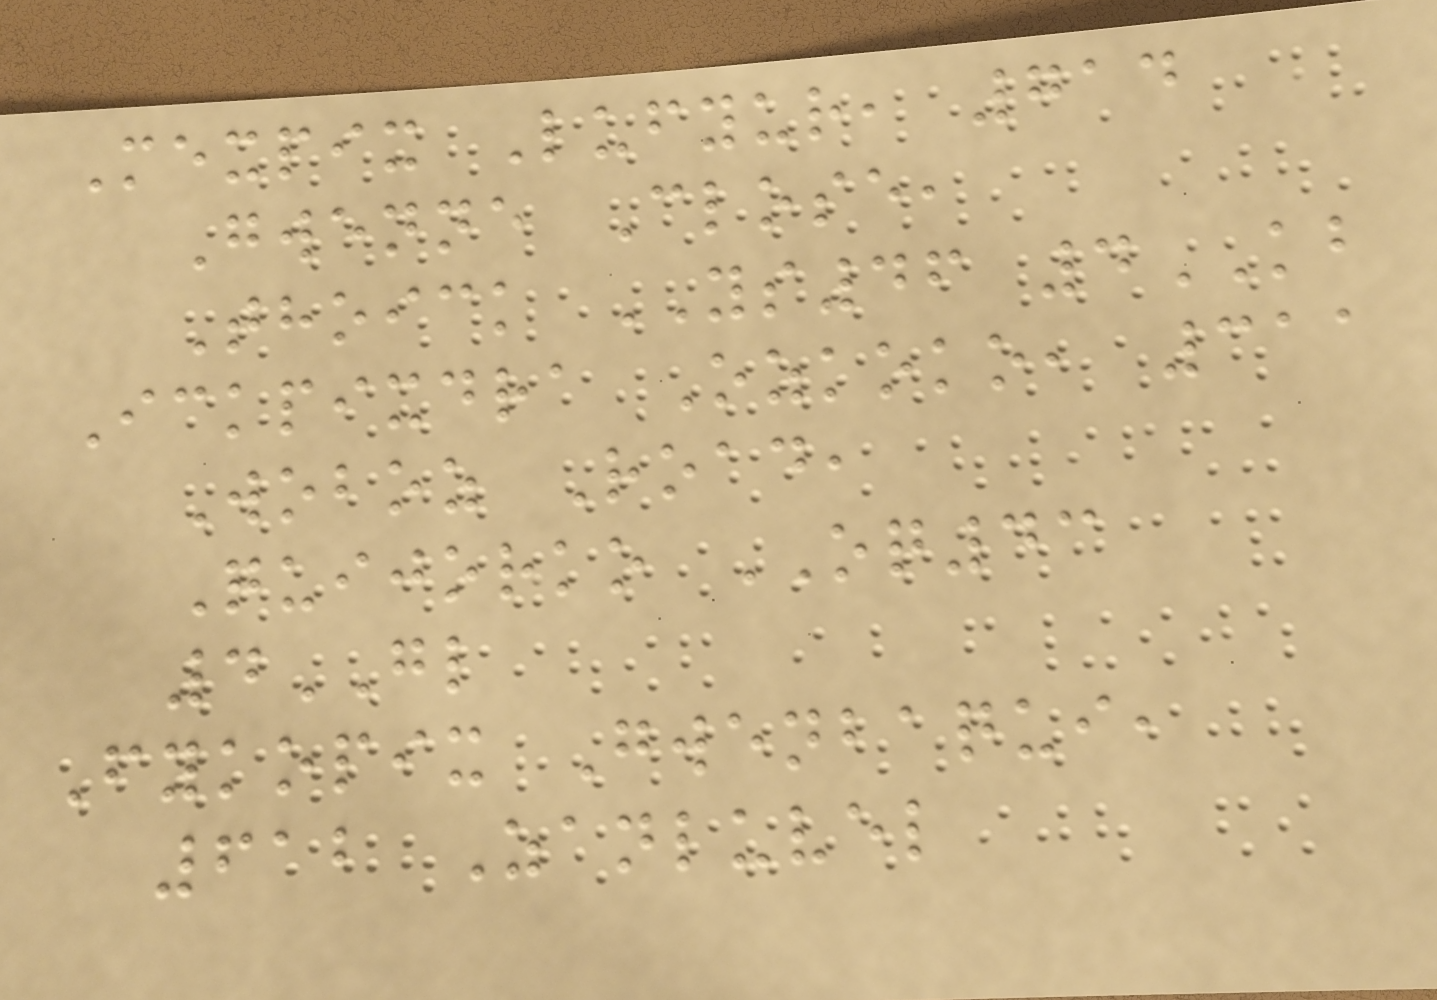Mexpix Lufyur, 714
Gwenne Close,
Thoick YS46 4KB
Ickpixdra Ozkoko, 311
Woboz Road,
Quijorko OQ43
4GL
Fykopix Gwenbaqui,
612 Zanluvel
